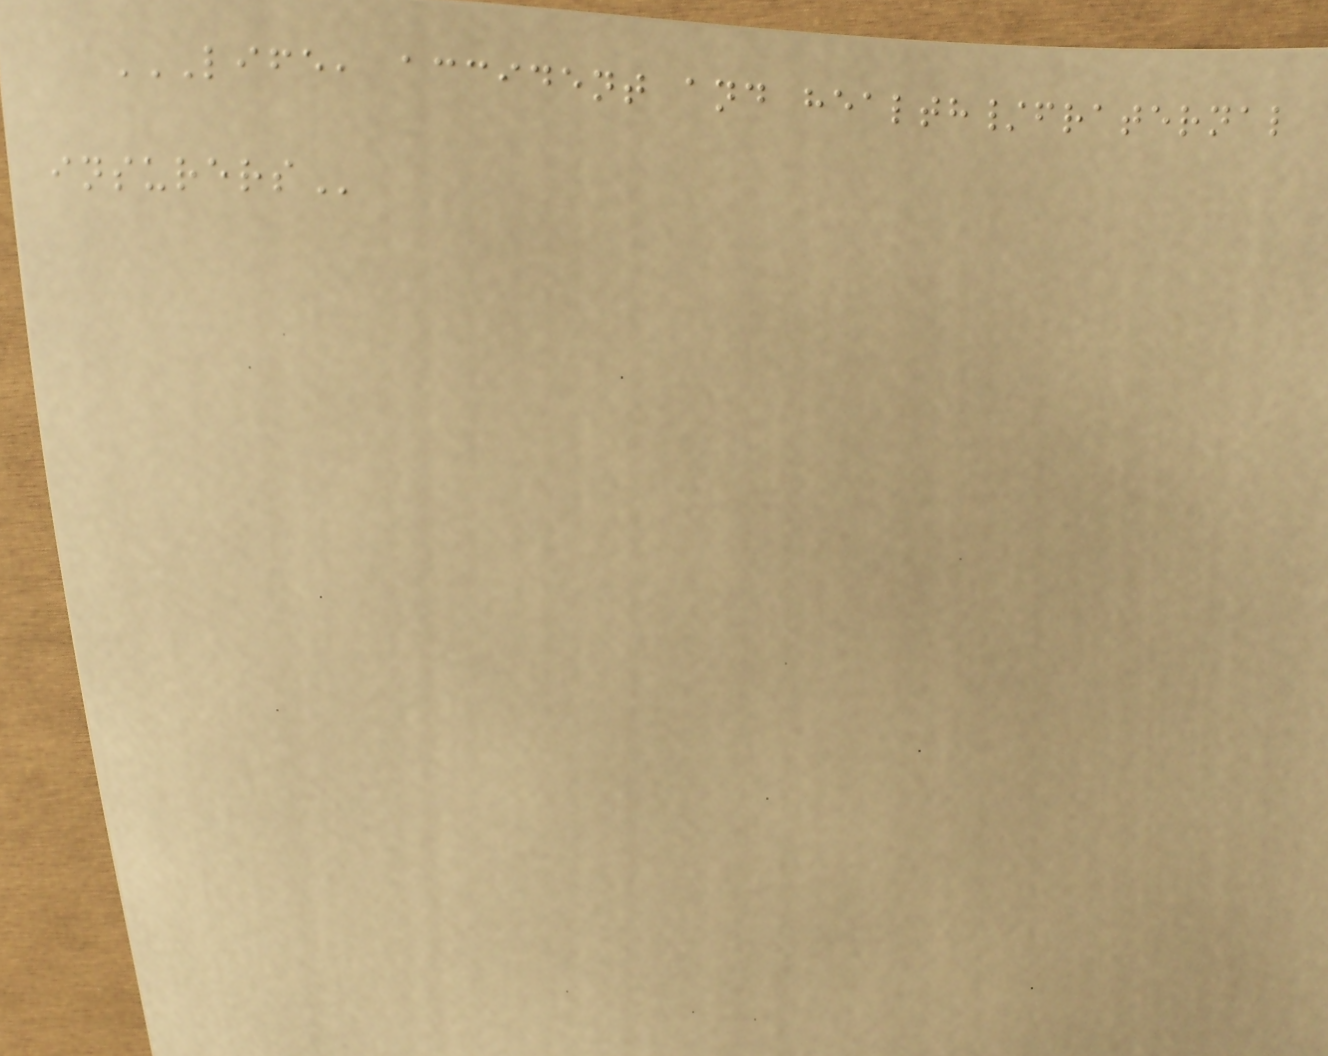LIFE, ACCIDENT AND HEALTH/FRATERNAL
INSURERS
